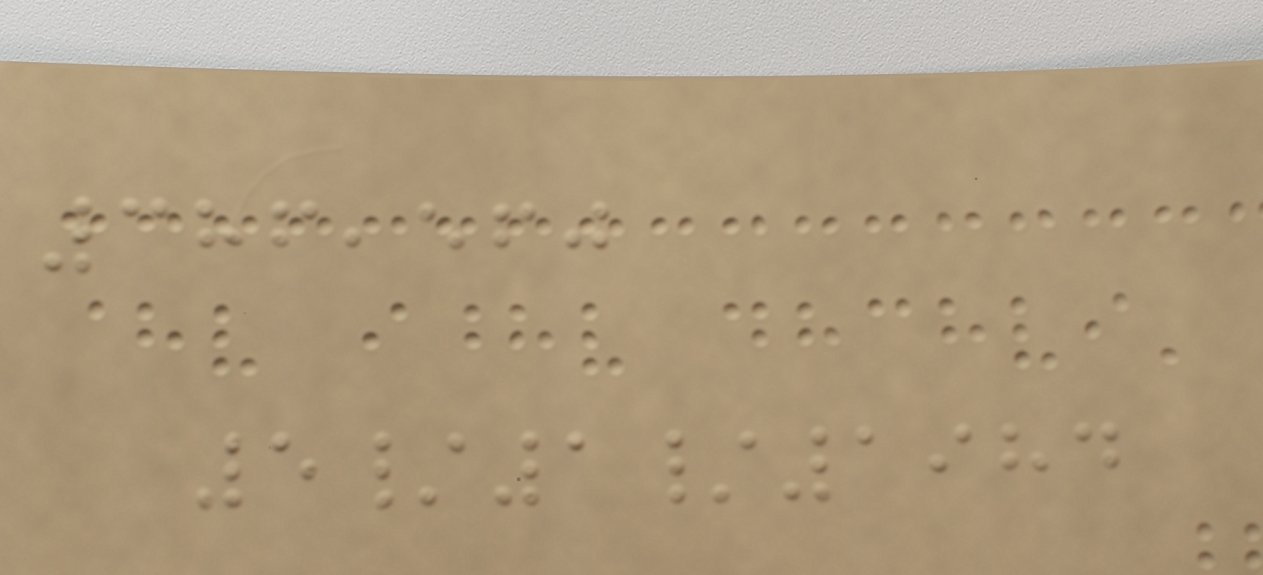386,560
5/1/1984
